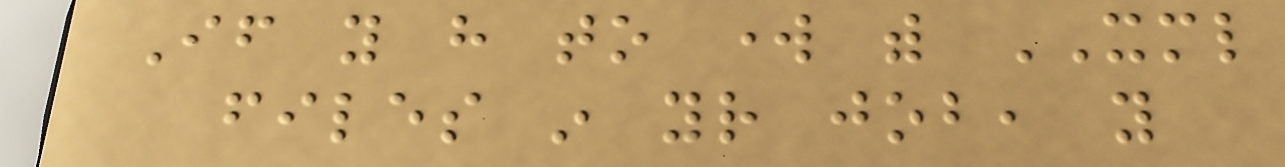If you have to work with XML
files in your job, you
